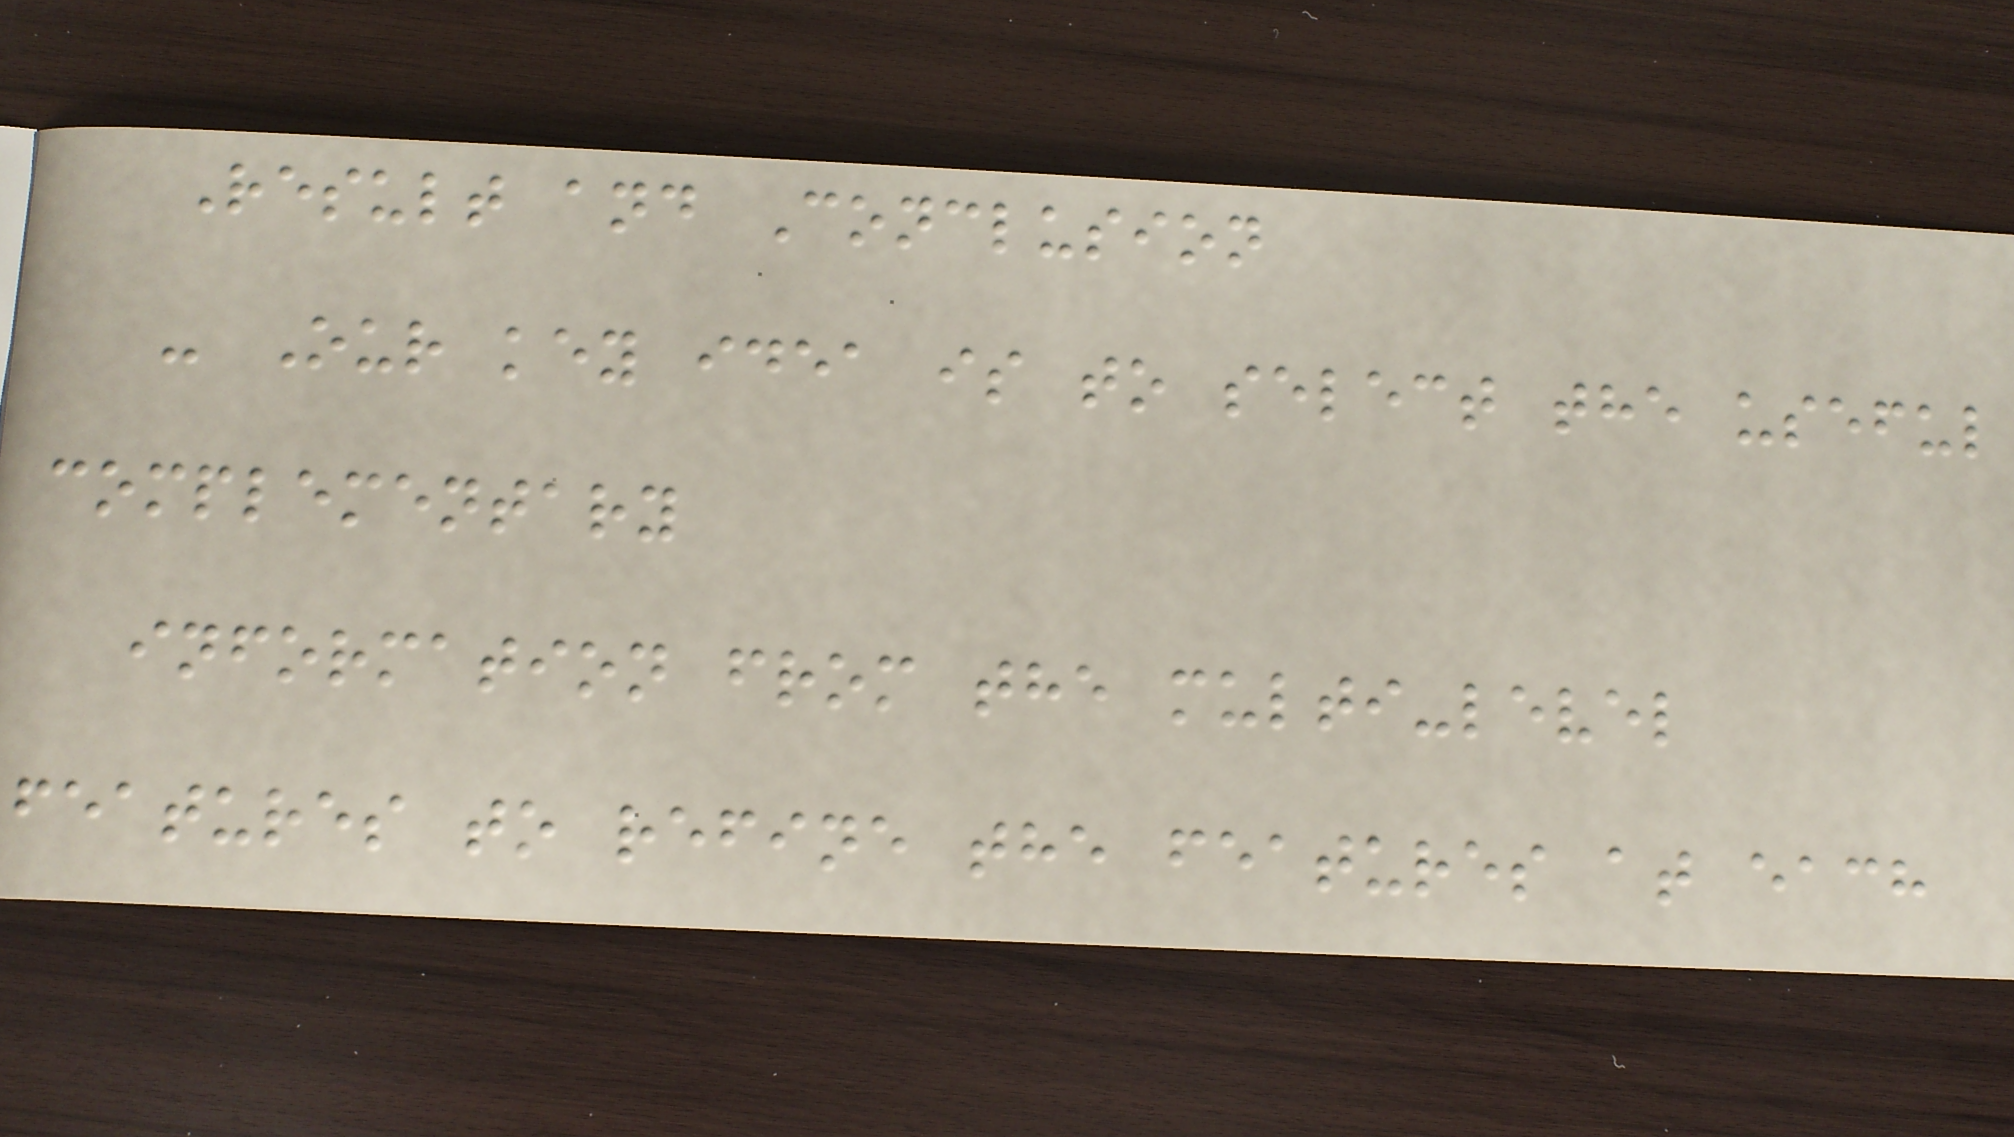Result and Conclusion
- Our key idea is to select the useful
complementary
information from the multi-level
features to refine the features at each
